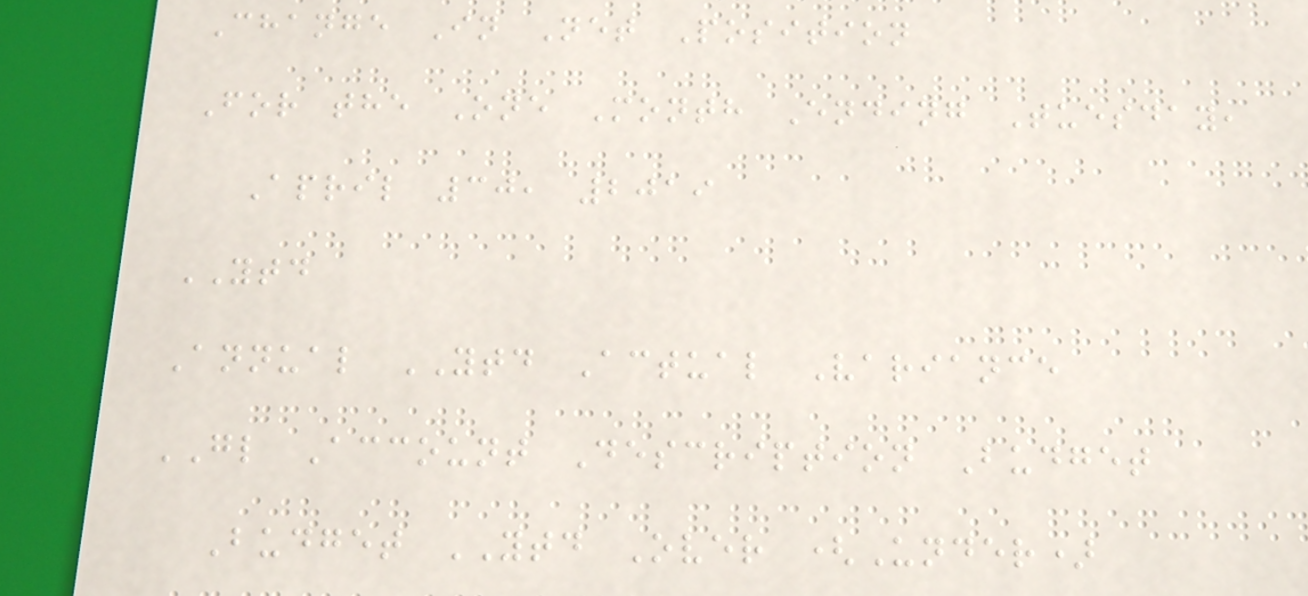Change In Net Position
For the One Month Ending Tuesday,
April 30, 2019
YTD
Annual YTD Actual Variance
GL Account Description Budget
Budget YTD Over (Under)
